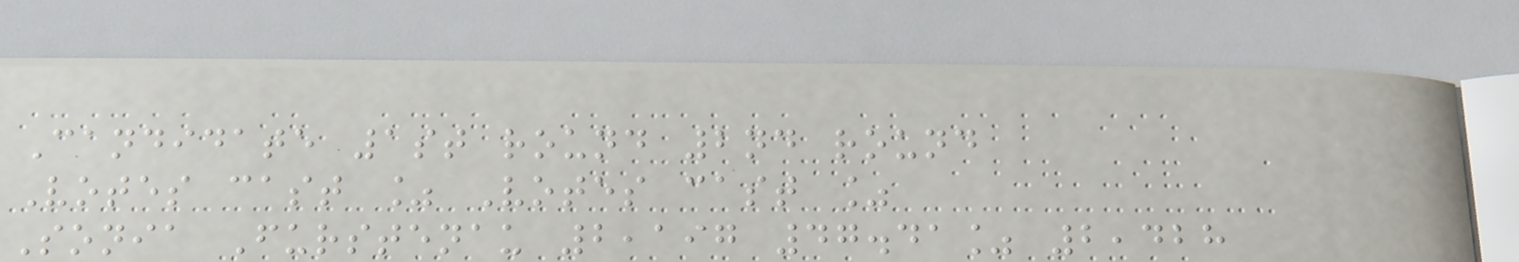Candidate 1st round 2nd round
Votes cast % Votes cast %
Sonia Furstenau 2,197 47.41% 2,428
